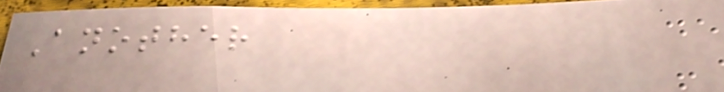Another
